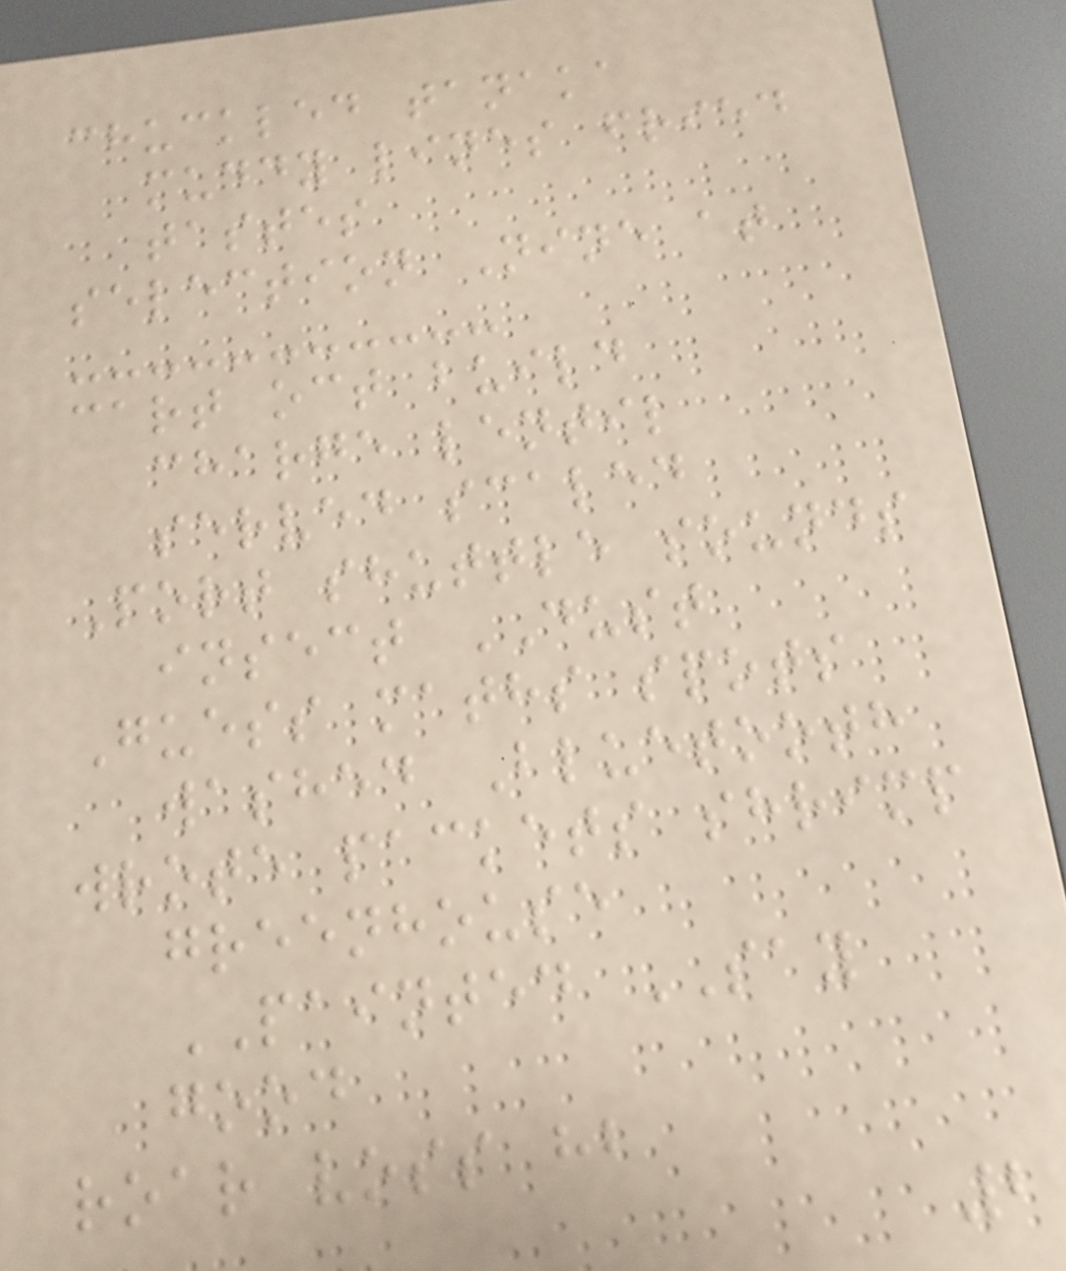chuckled tanaka
muddy lines fried
tastes
selection Nine at
cart oct build
charge lentil
served scaled
Port shuttle sounds
insect DUST
Guess maths spots
washed Bluetooth
wrote packets shrimp
greenhouse
PAINTED SAY
good
roar voss hb
2
